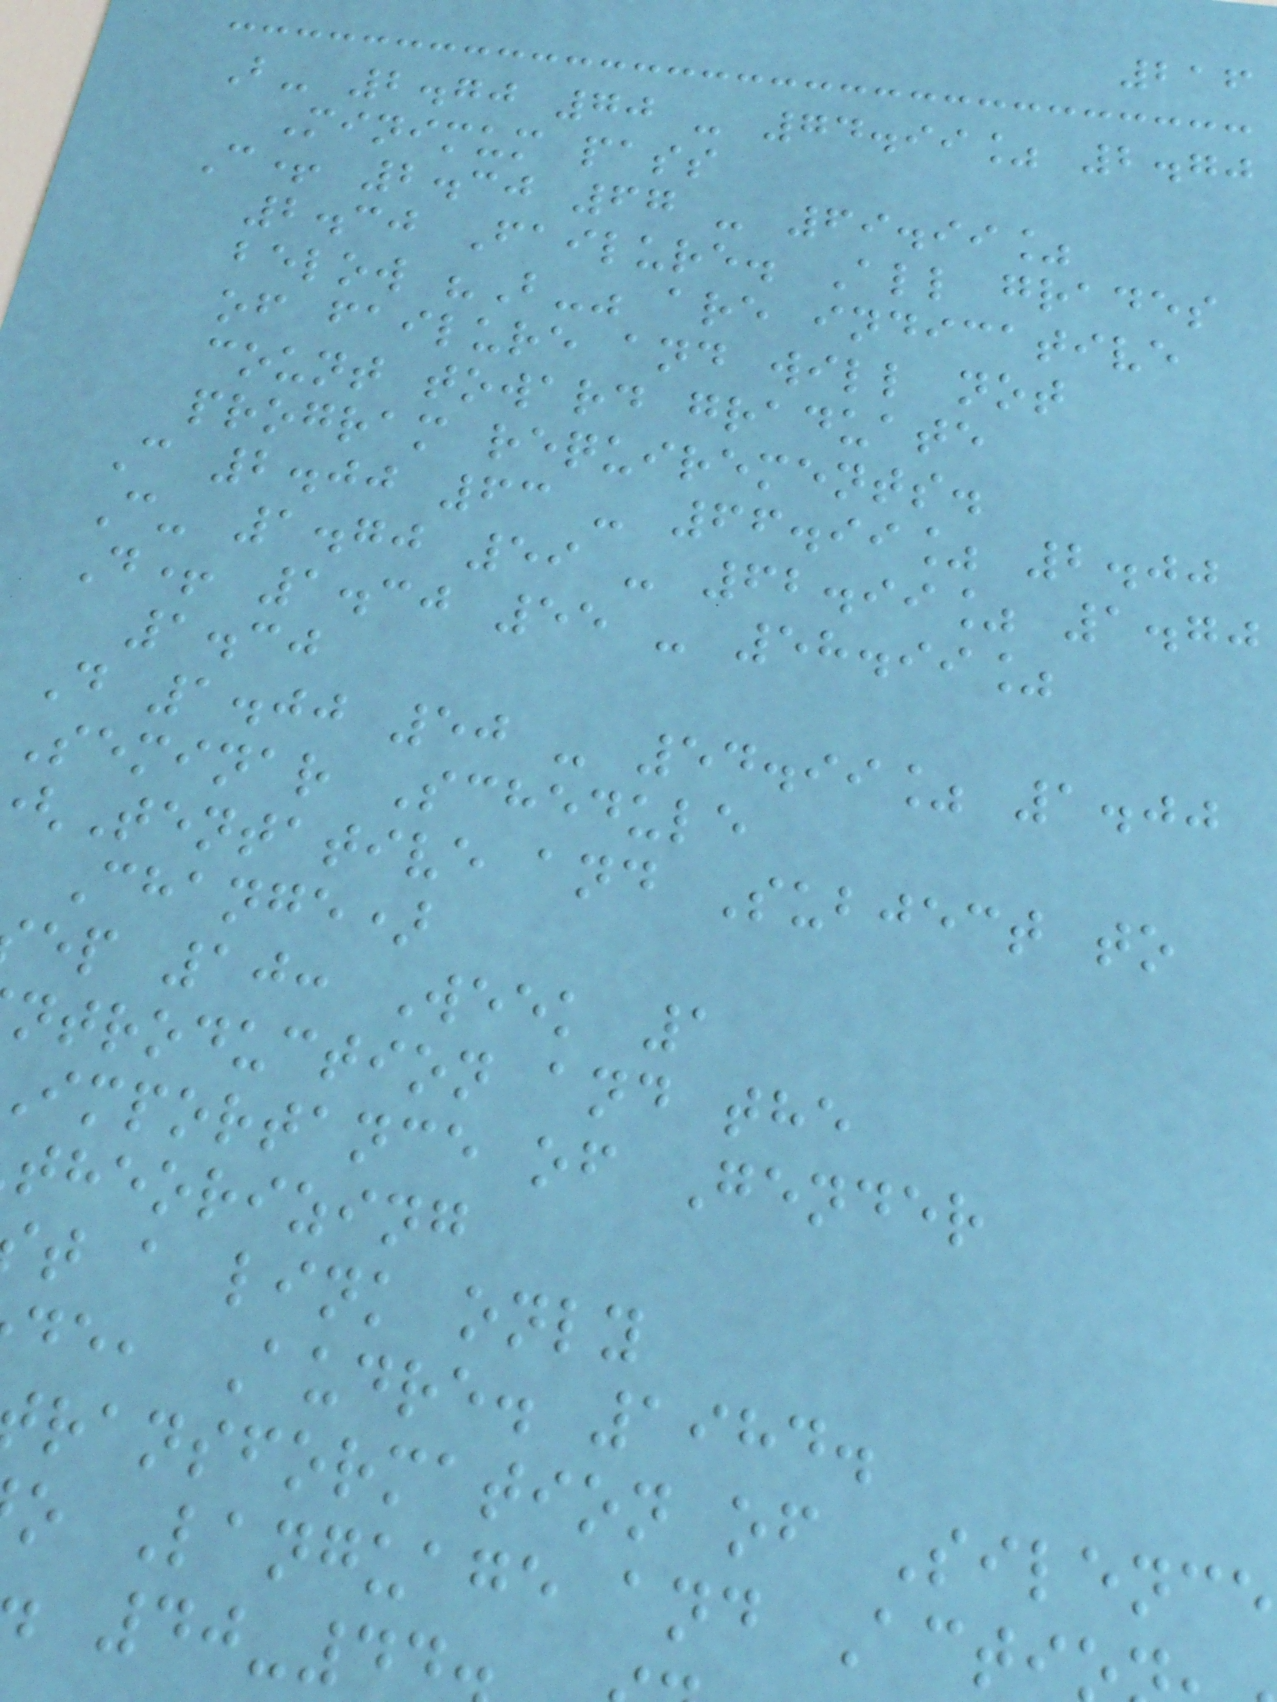216
B- 2.70 70 - 74.99% 2.70
Minimum pass
C+ 2.30 67 - 69.99%
2.30 Failure. All grades
below "B-" are indicative
of failure and will not
count toward graduate
program requirements.
C 2.00 63 - 66.99% 2.00
C- 1.70 59 - 62.99% 1.70
D+ 1.30 55 - 58.99%
1.30
D 1.00 50 - 54.99% 1.00
Seminar Schedule
Tentative and Subject to
Change)
ep 10: Week 1
ntroduction and the
importance of Gender
theorizing
t a link only
de, Audre. 1984.
ransformation of Silence
o Language and Acti
40-44
